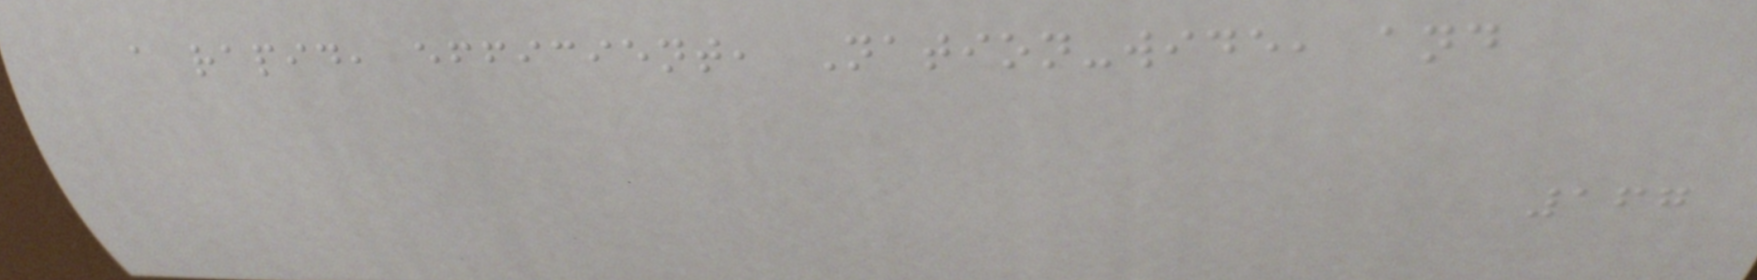a rapid, efficient, Nation-wide, and
167
